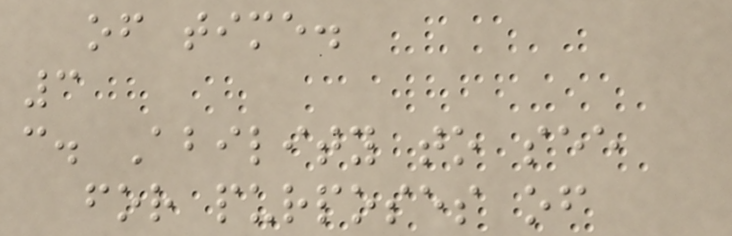of time.
3
c. Ability to see
for purposes of
